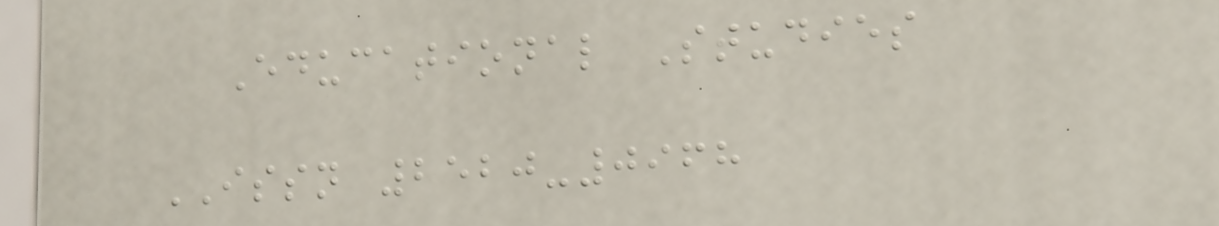Educational Studies
ISSN 2520-0968
